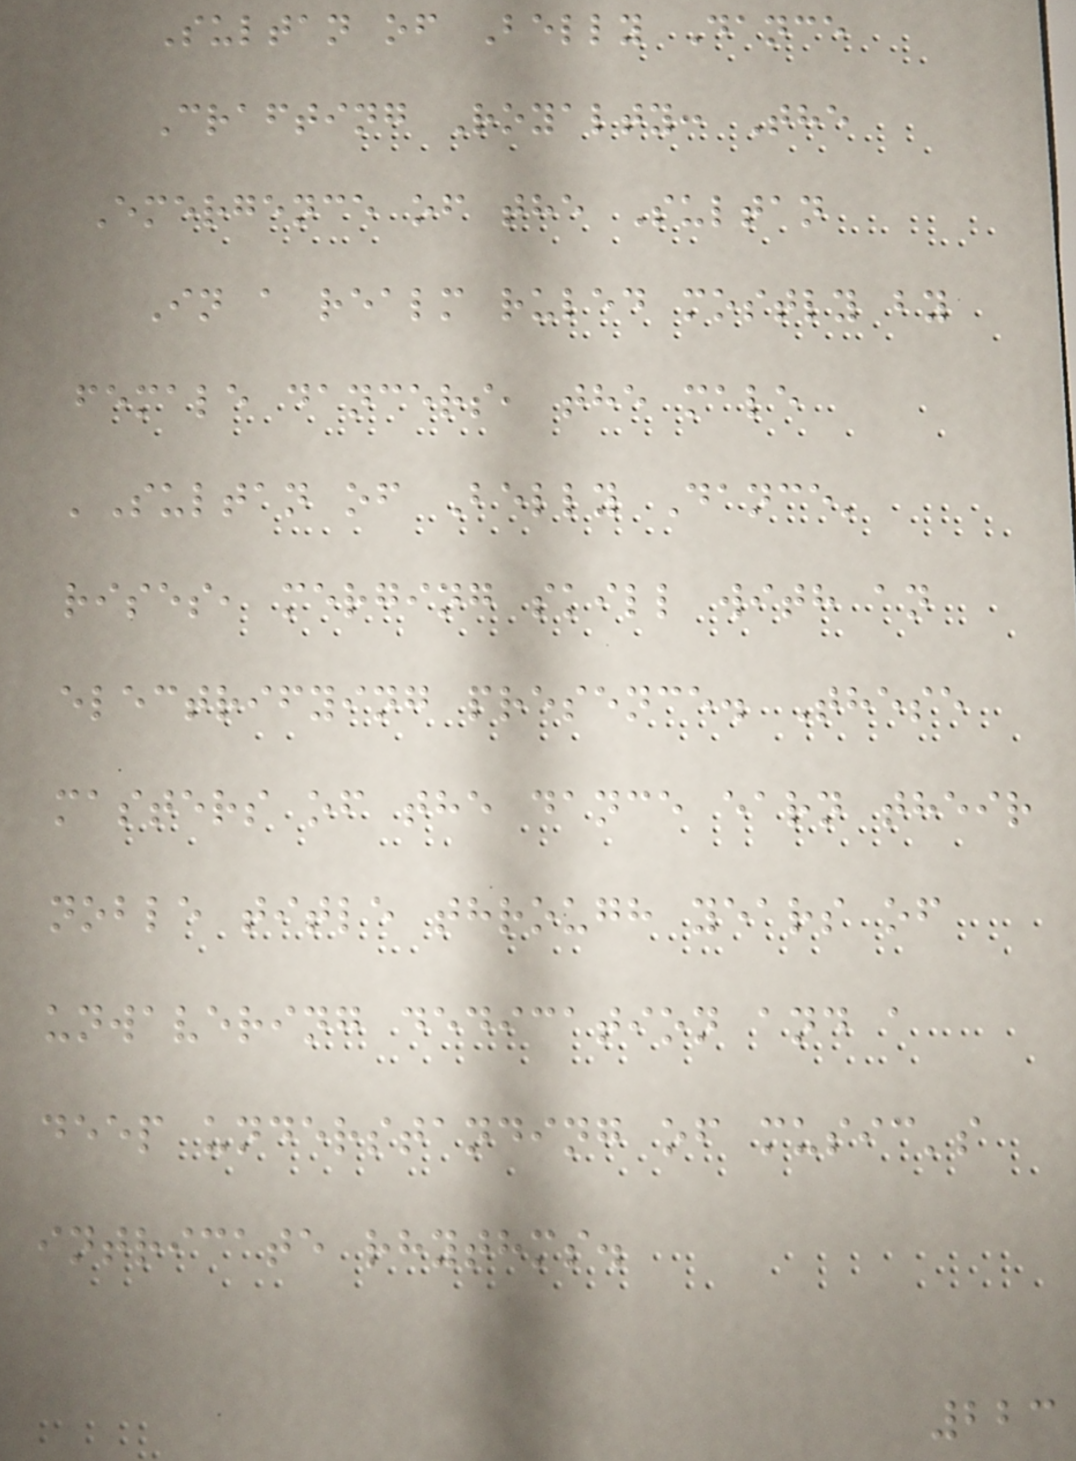Sultan of Belly Dance
Crafting Royalty: The
Emergence of the Sultan
In a realm ruled mostly by
female dancers, the male
'Sultan of Belly Dance'
rises, merging skill with an
electrifying presence. These
masters of the dance earn their
noble title through years of
unwavering dedication and a
deep understanding of music's
intricate rhythms.
223
